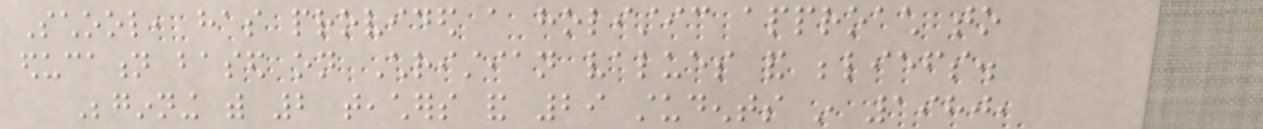School, has provided a holistic approach to
education based on Christian values and beliefs.
Beginning with 2 teachers and 29 students in 1980,
